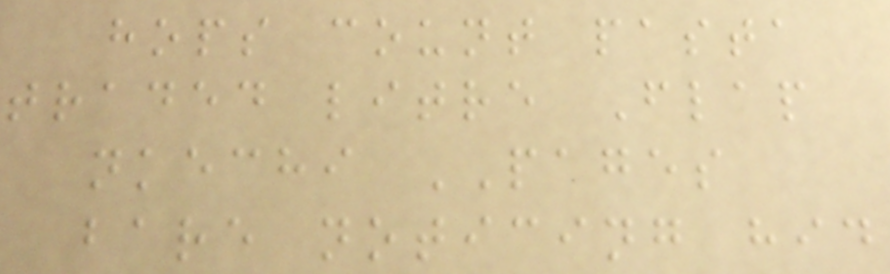hops count pasta
traded litre Flap
nkechi PAGES
bare noticing hid
